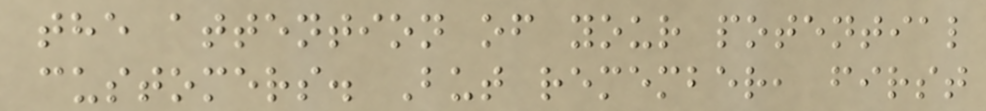the attention of your potential
customers. But remember, first
